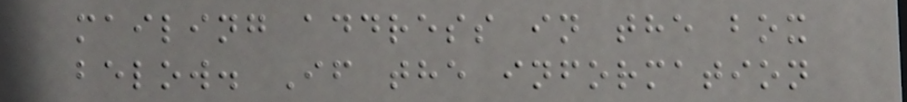mailing address in the box
below. If the information
